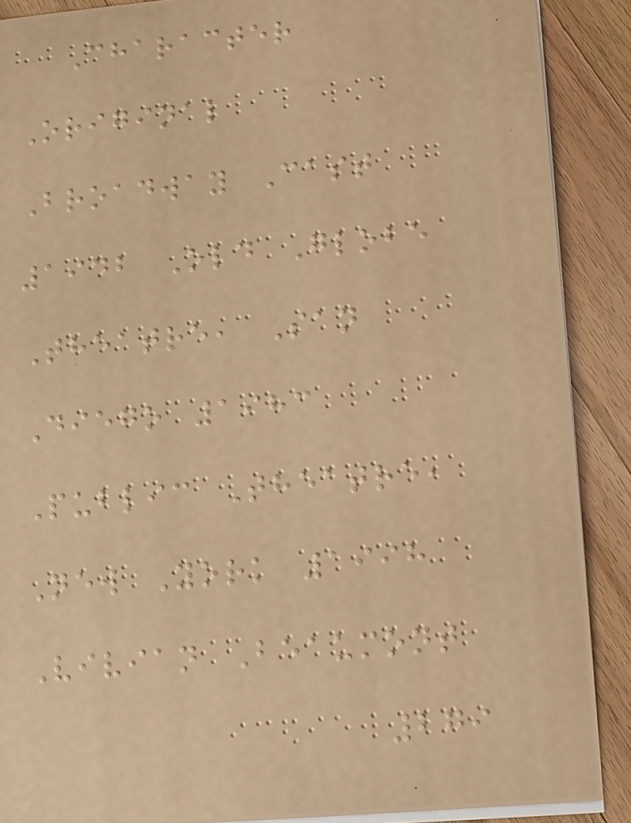Character
Original
Broadway Cast
1942 Old Globe
Theatre, San
Diego 1983
Public Theatre,
New York 1998
Vivian Beaumont
279
